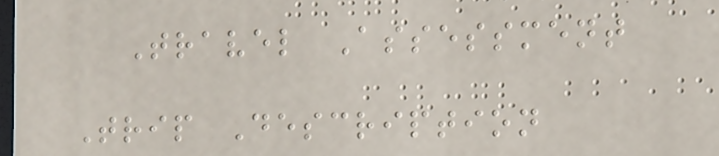Travel Assessment
Trip Description
